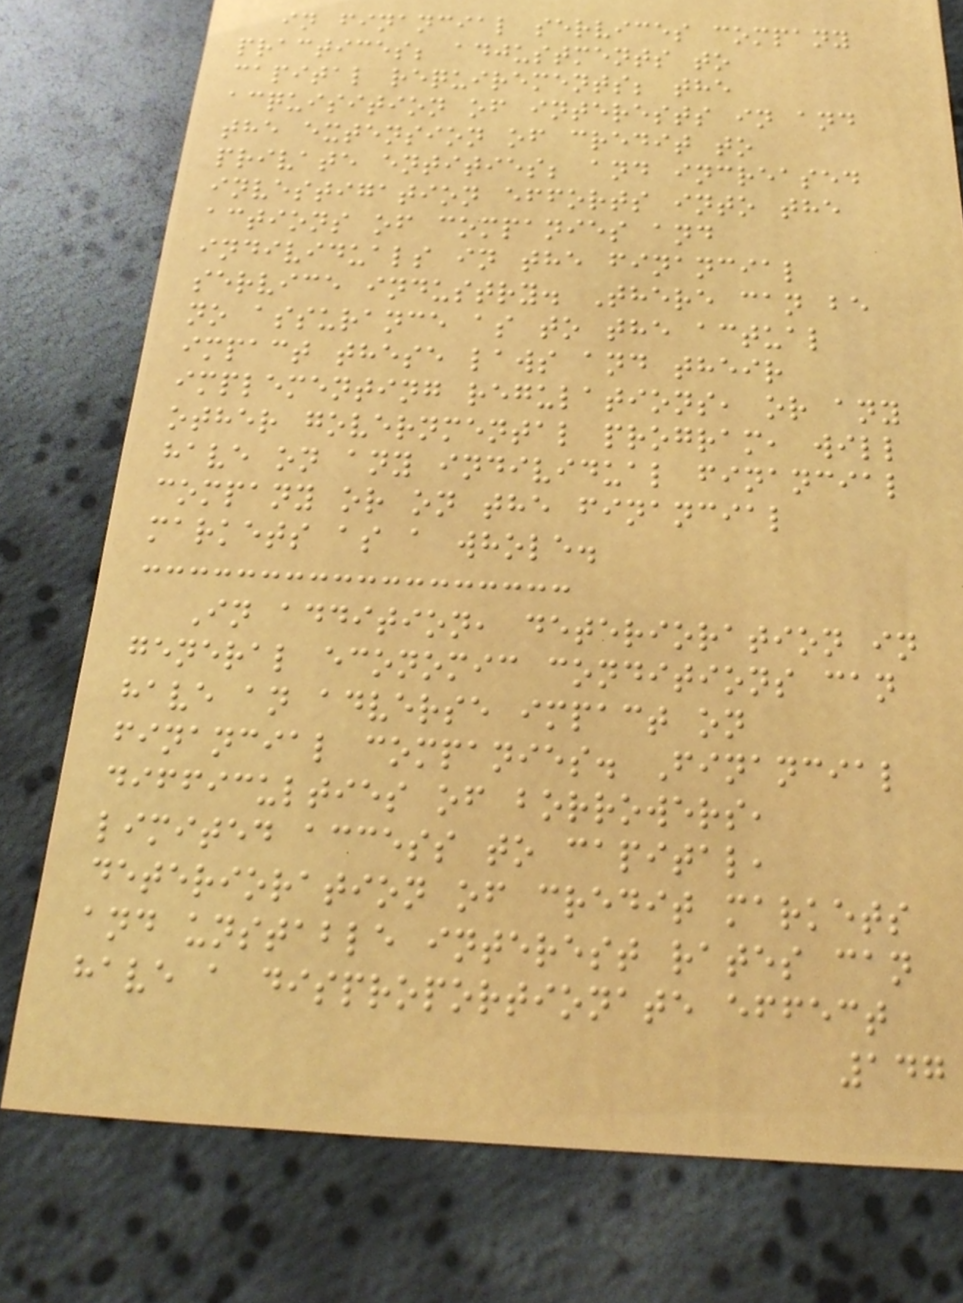in financial services company
practices; adjustments to
capital requirements; the
acquisition of interests in and
the extension of credit to
private entities; and increased
investigation efforts into the
actions of companies and
individuals in the financial
service industry. There can be
no assurance as to the actual
impact these laws and their
implementing regulations, or any
other governmental program, will
have on any individual financial
company or on the financial
markets as a whole.
In addition, deterioration in
general economic conditions can
have an adverse impact on
financial companies. Financial
difficulties of borrowers,
limited access to capital,
deterioration of credit markets
and unstable interest rates can
have a disproportionate effect
147
